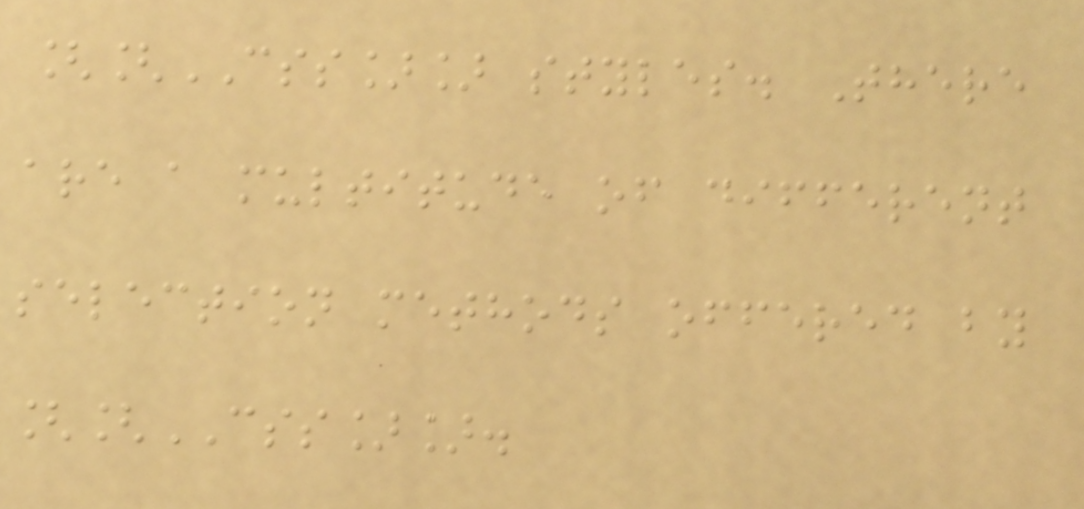[[CSS]] styles. There
are a multitude of different
selection methods offered by
[[CSS]].
